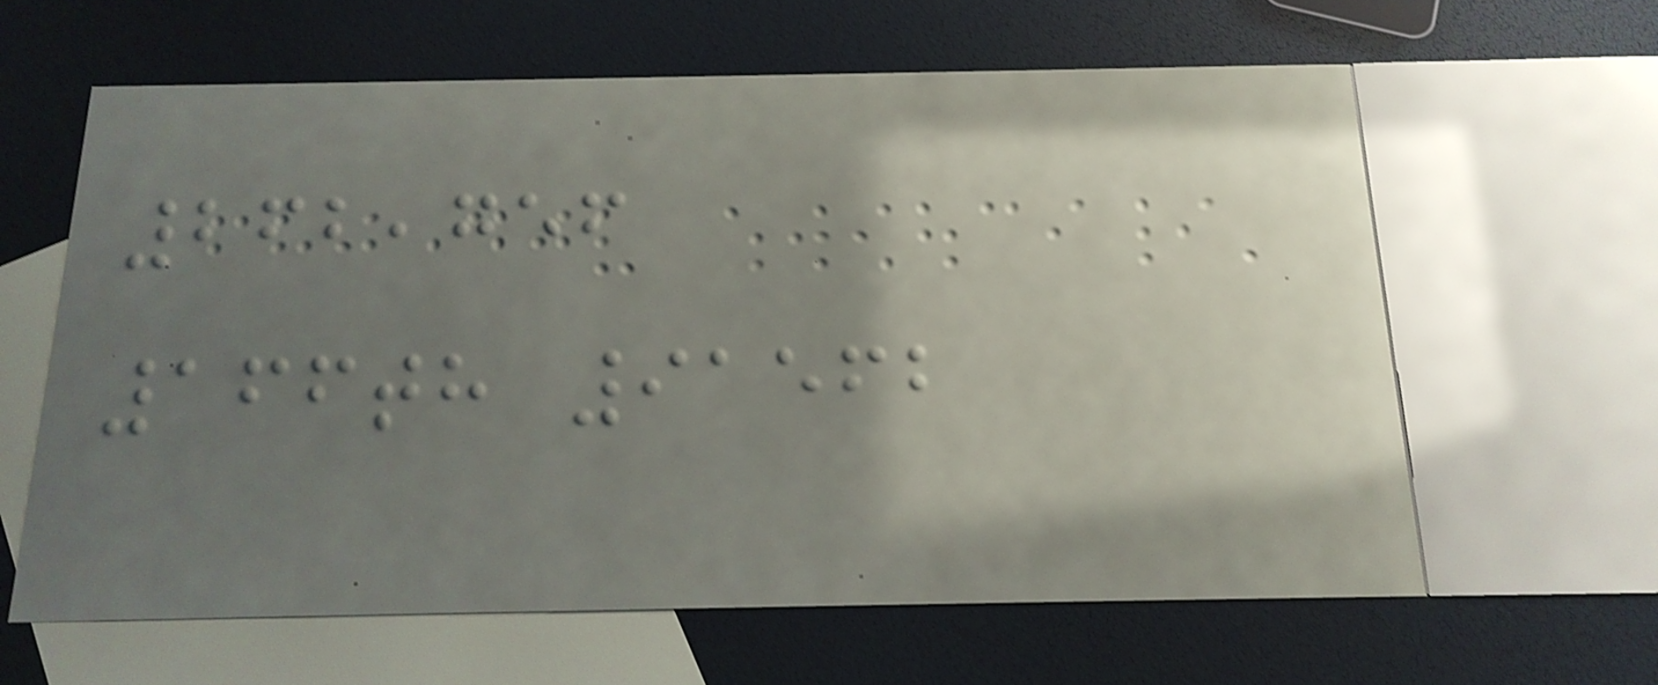262,756
166th 91562
